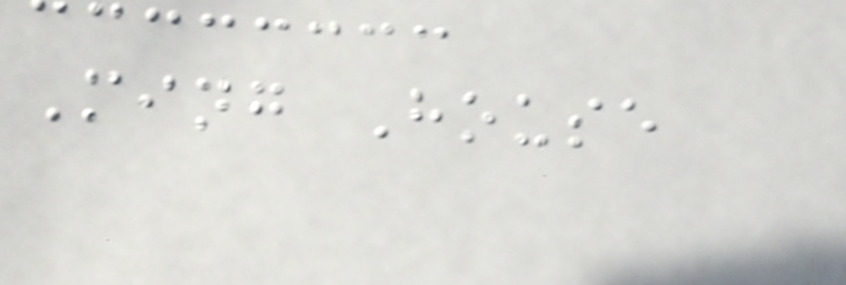Ming House
